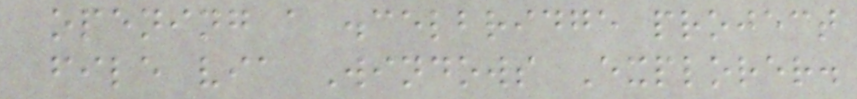opening a .celbridge project
file via Windows Explorer.
